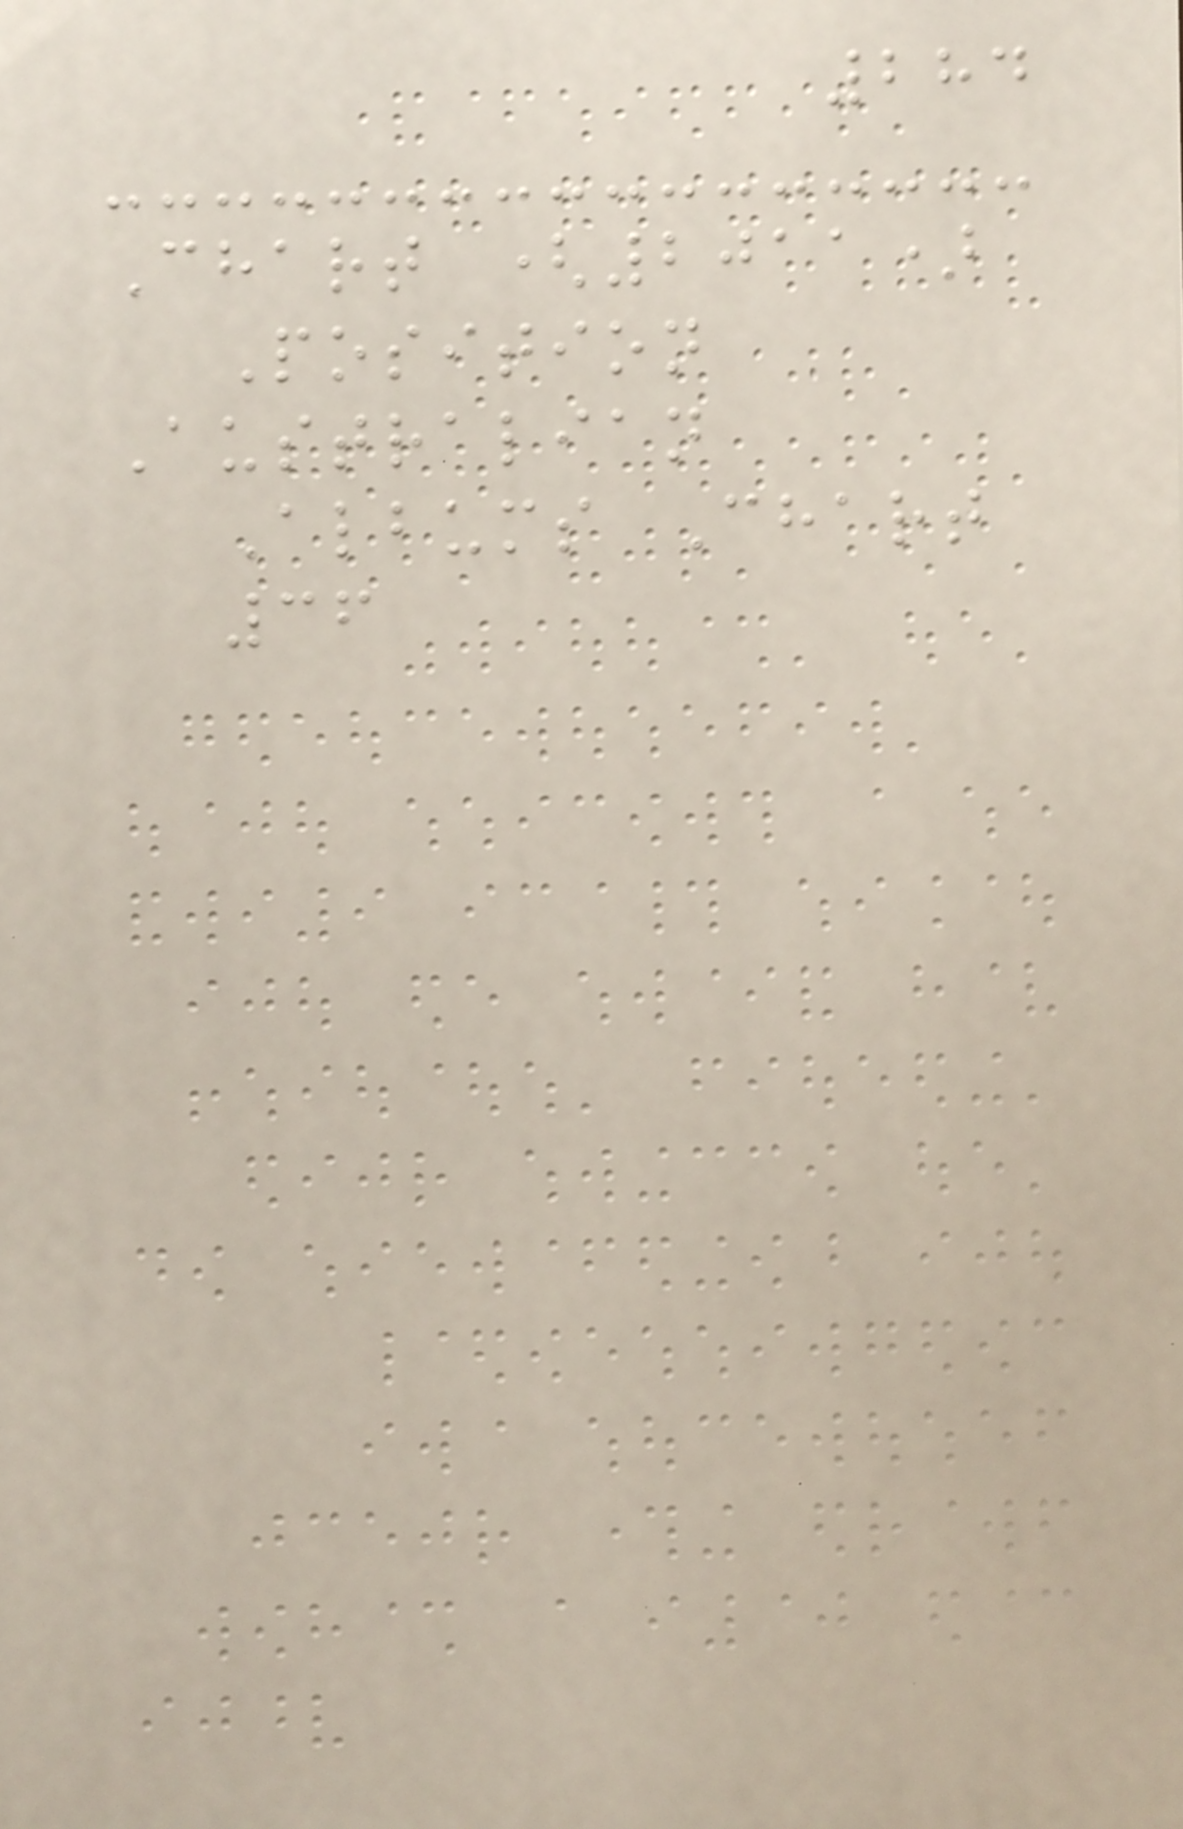284
Chart (2011)
Position
Australian
Albums Chart
36
